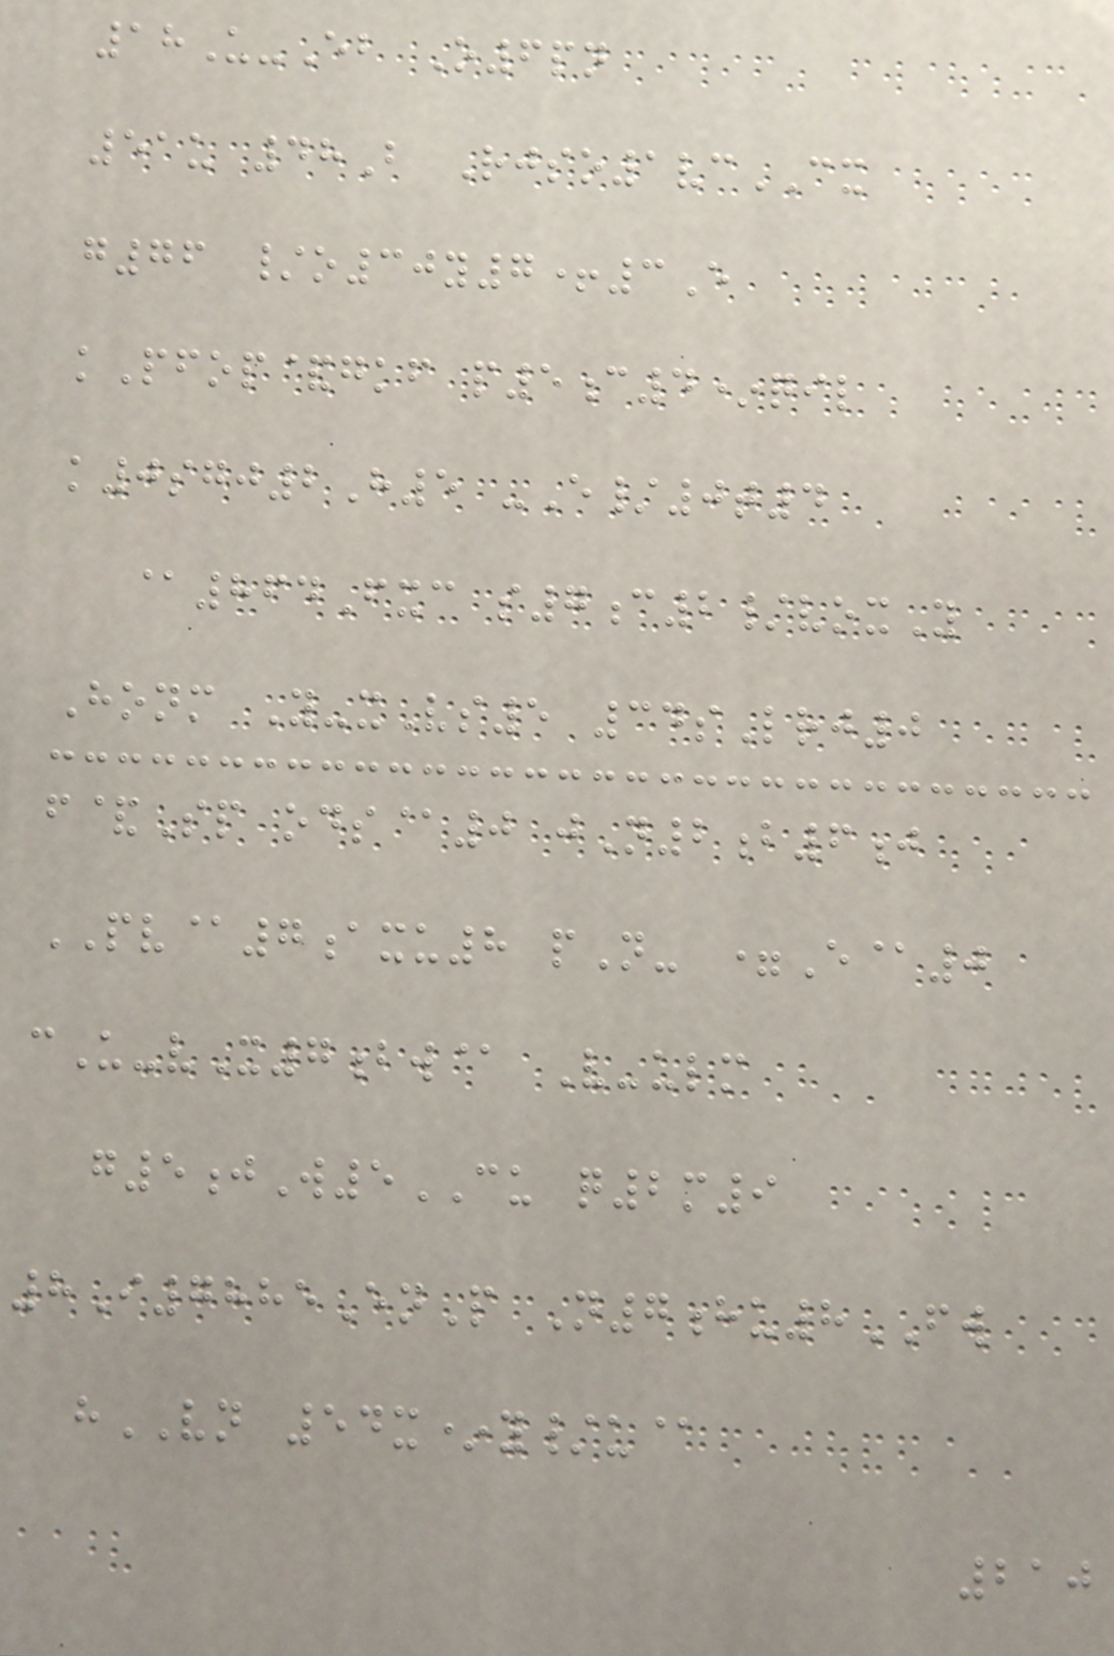18U-Eb O6pn
51u 48B Rjso1vcCX
g76 /o30y7+3E
kPfop&gkf p5c4*qil
k0sgj2H5 -E/0t4
@864Fxc s7c2/voxY
Honm Y-xVs5 34sLrj0
f&Sp ods@0 jN2b6j
PV@7axu8 pN- =E@0
cU-vX7bw@ V-ulm
g5jW5CU q2m9
8I7885EnP N7hu8FW
hVN 54x*y/u@
210
